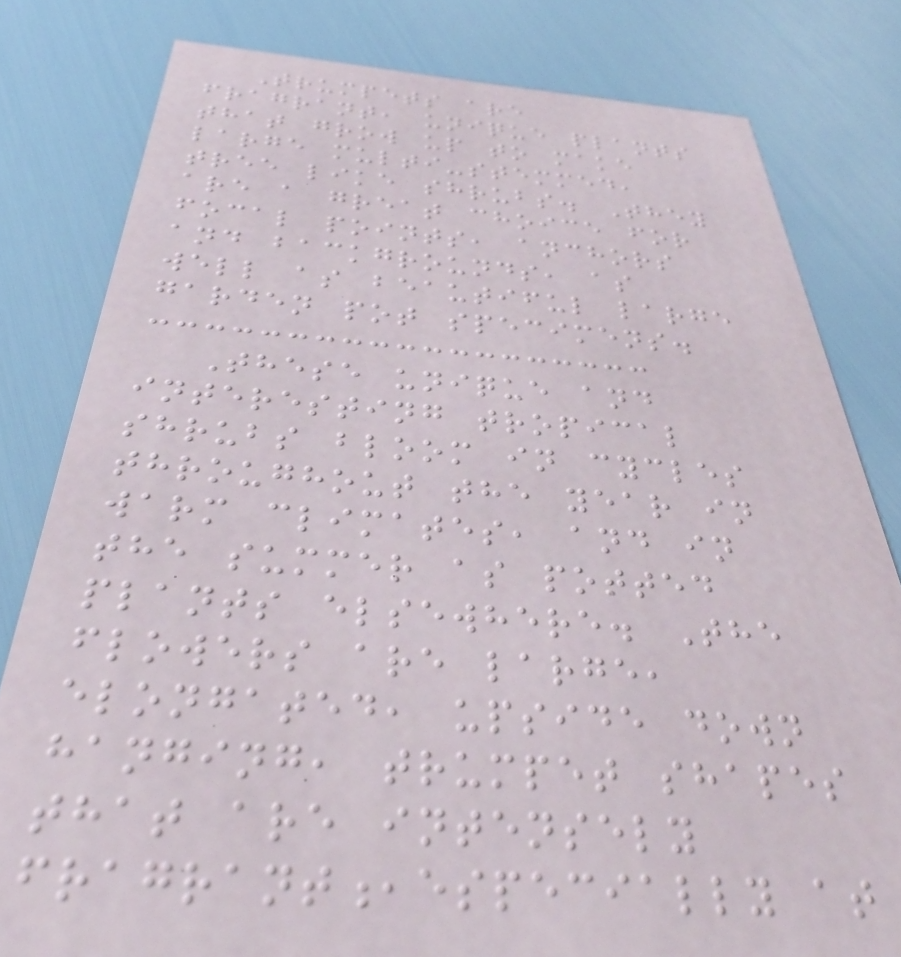Trumpets are
fragrant, unique plants
that grow up to make
large multi-stemmed,
tree like shrubs. They
are a great choice for
focal points, anchors
and backgrounds, as
well as beautiful large
garden pot specimens.
These unique and
interesting tropical
shrubs bloom in cycles
throughout the year in
warm climates, and in
the summer as potted
plants elsewhere. The
flowers are large,
elongated, upside down
hanging, trumpet shapes
that are intensely
fragrant,especially at
